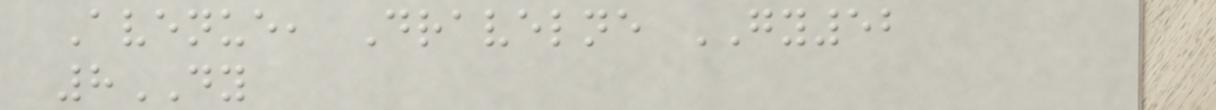Avenue, Dravelne GY52
8DY
